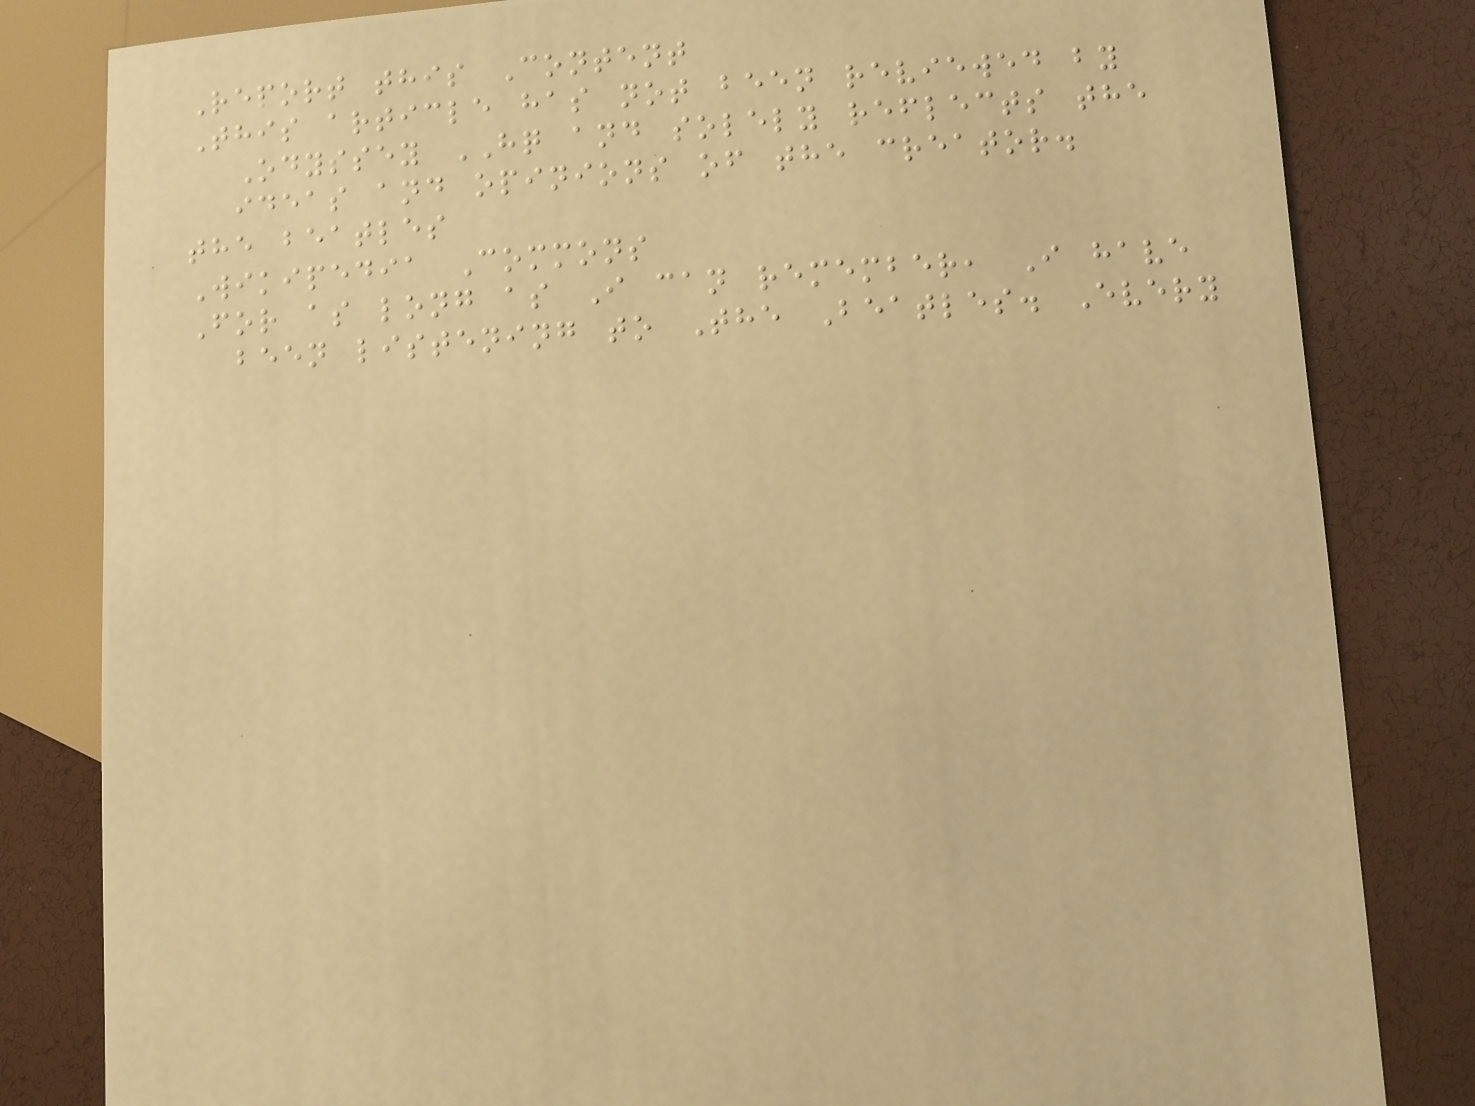Report this Content
This article has not been reviewed by
Odyssey HQ and solely reflects the
ideas and opinions of the creator.
the beatles
Wikipedia Commons
For as long as I can remember, I have
been listening to The Beatles. Every
